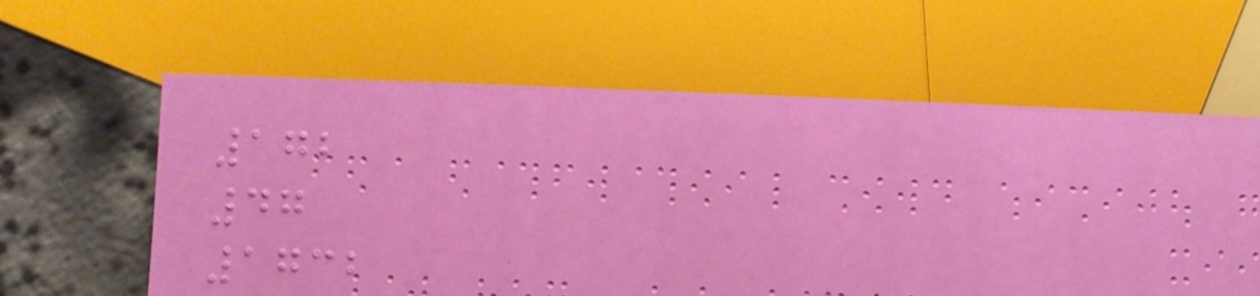172
47
1732
